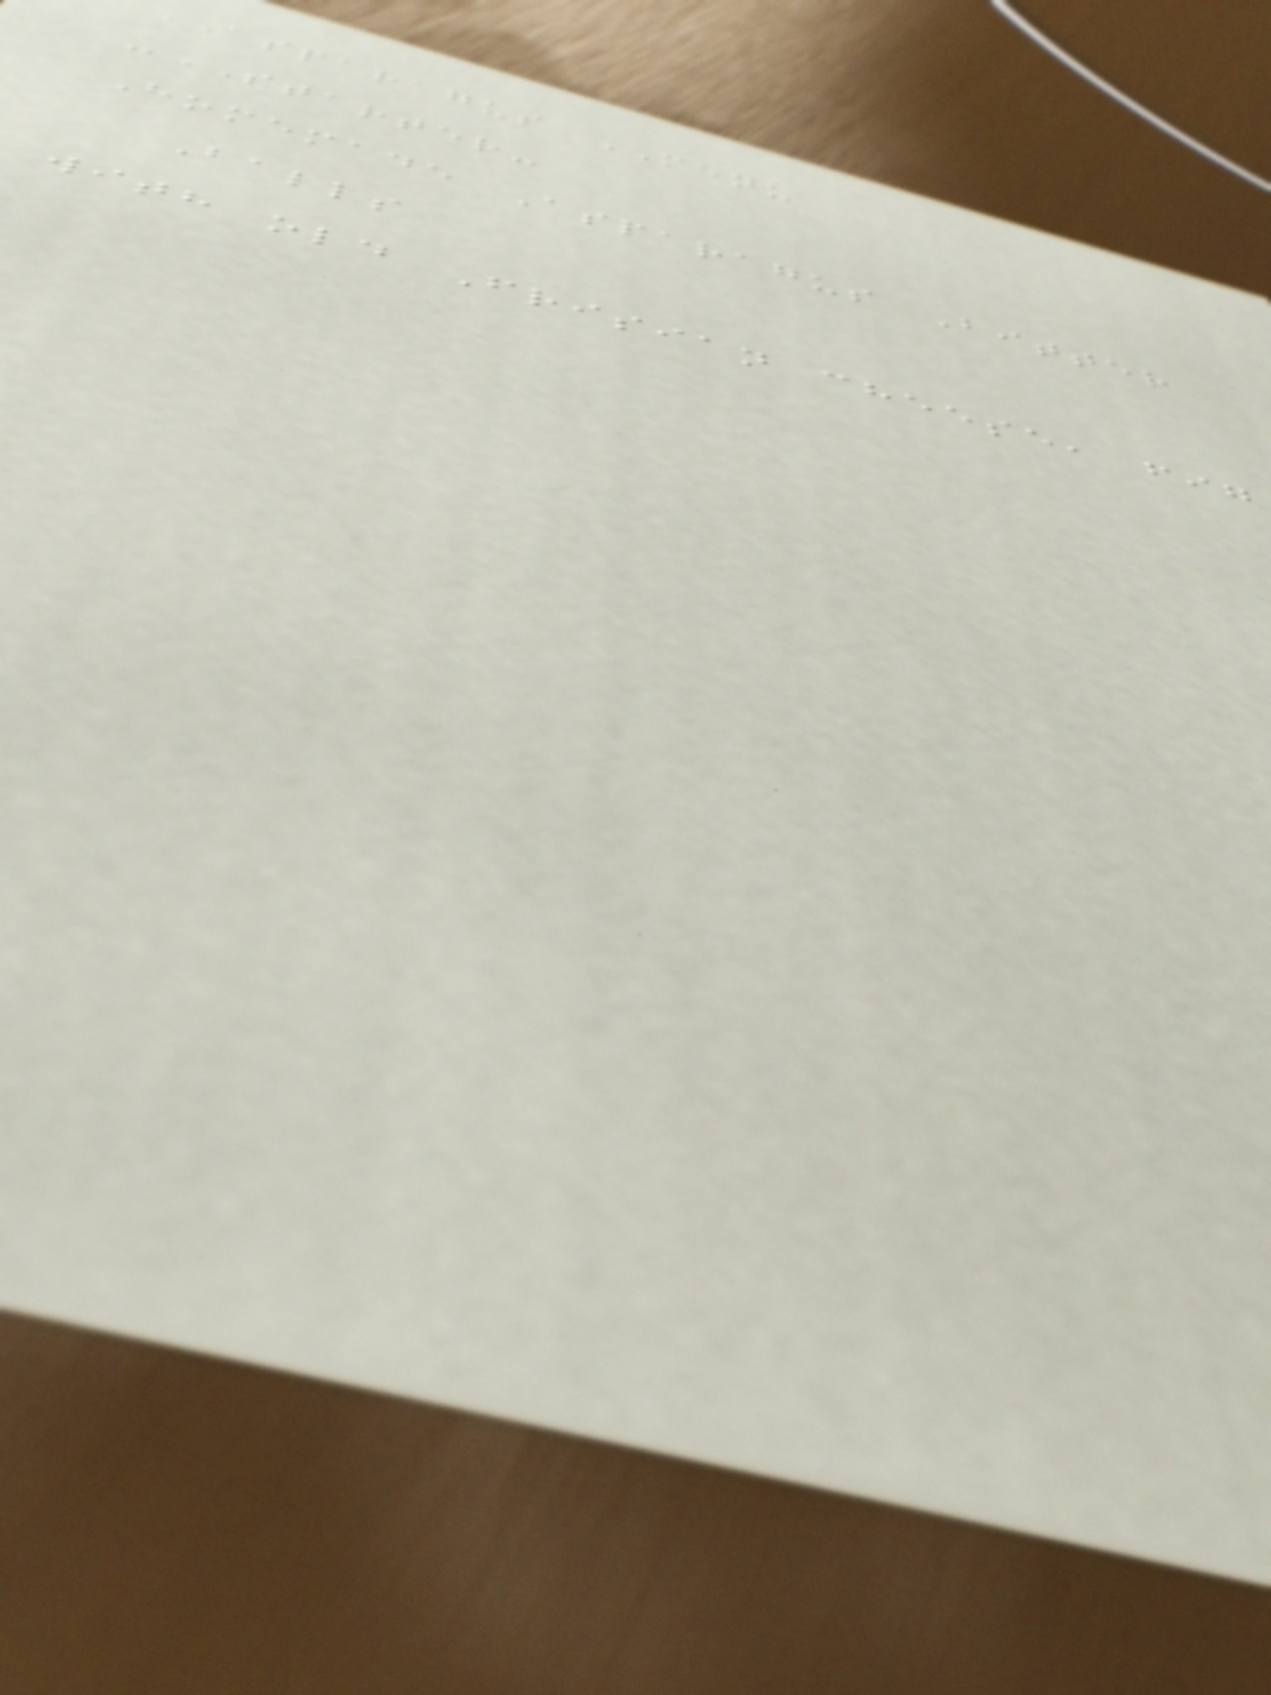ASPARAGUS MENU
-STARTER-
Homemade Asparagus Bitter
Balls
with old Frisian cheese, fig
